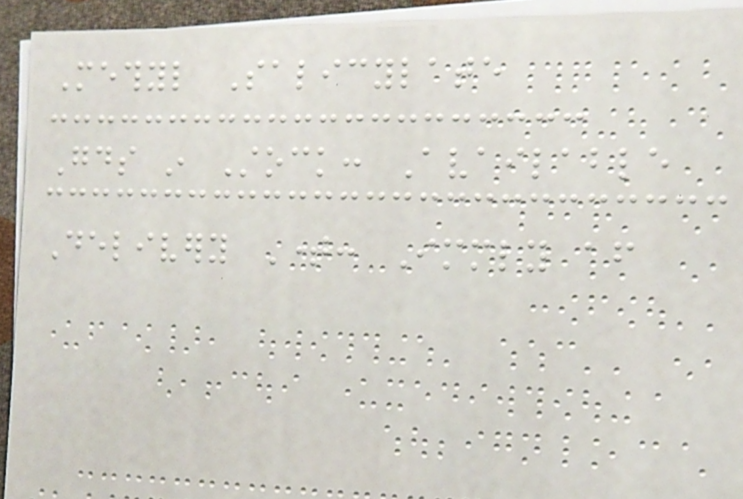Methyl Salicylate
Goods in Stock: Available
Delivery Time: Immediately after
